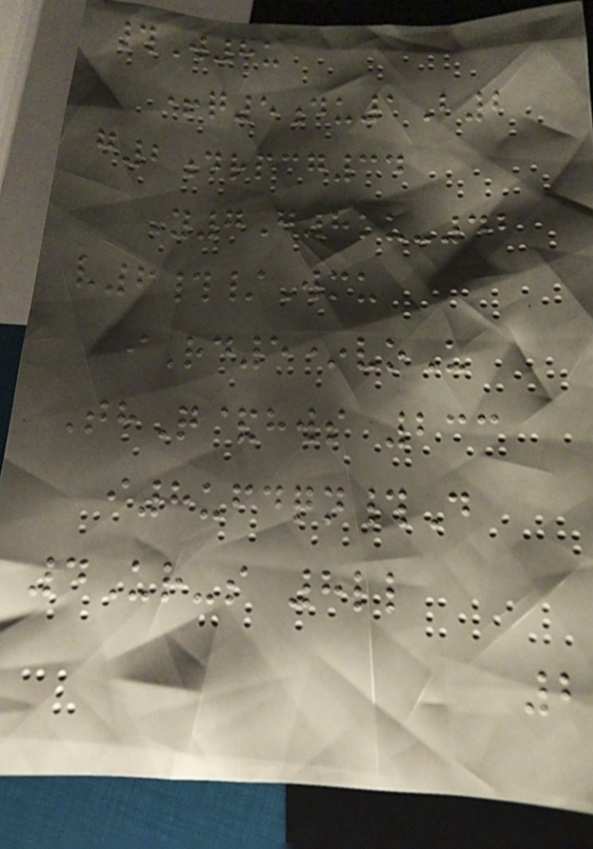#W8u
+q5du1B2
g2drpcg34
Y7G8ku-42
v6#/Wmu
iRd5*voU
ThQ&hws 233
i8ufdqn#D
4Ur-s 8ll
2
